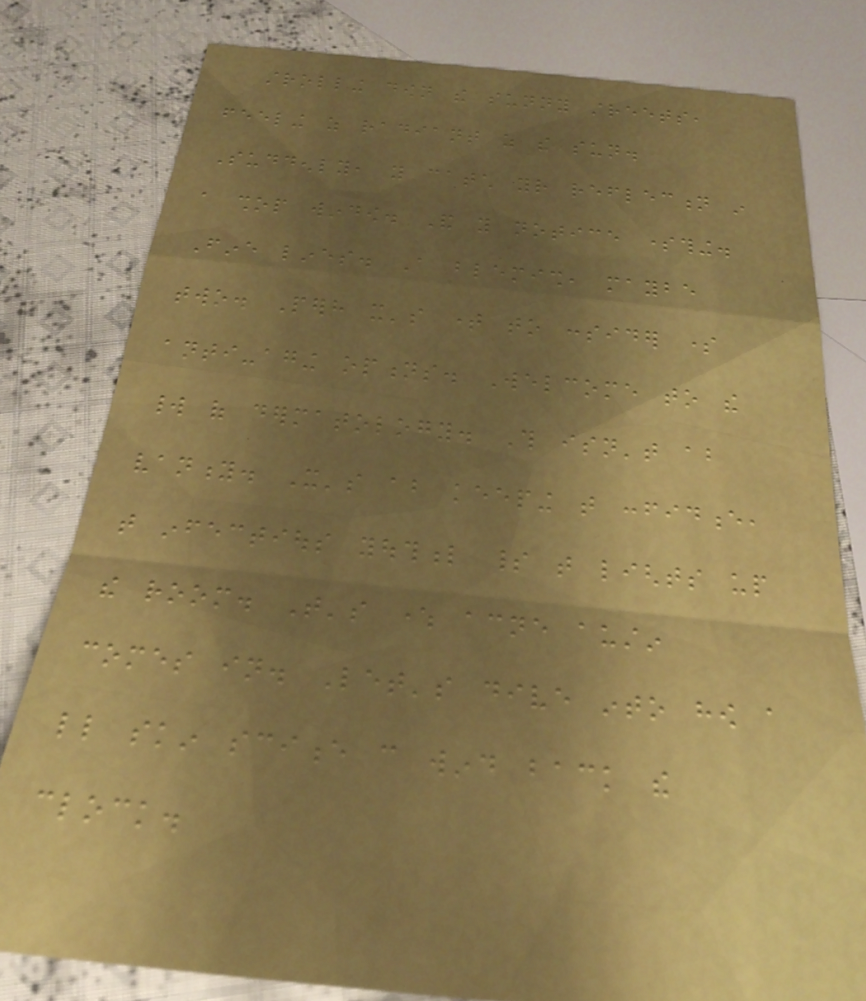strolling down the sunny streets,
feeling as radiant as the sun.
Suddenly, you catch your reflection in
a shop window. And you notice something.
Fine lines. A blemish, maybe
two. Perhaps it's time to consider some
anti-aging options. Welcome to the
world of dermatology. This isn't about
vanity. It's about keeping that confidence,
that infectious youthful spirit that lights up
the room. That's where acne austin
comes in. Let's dive into how a
little skin science can wind back the
clock.
